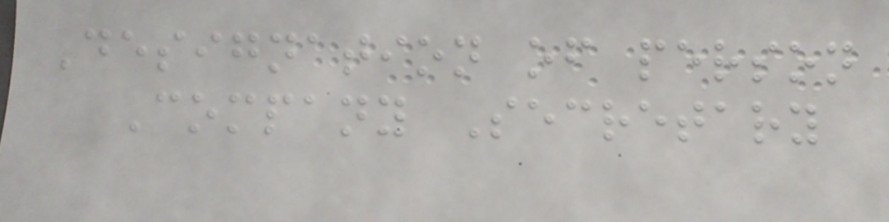Designation of person
Company Secretary
